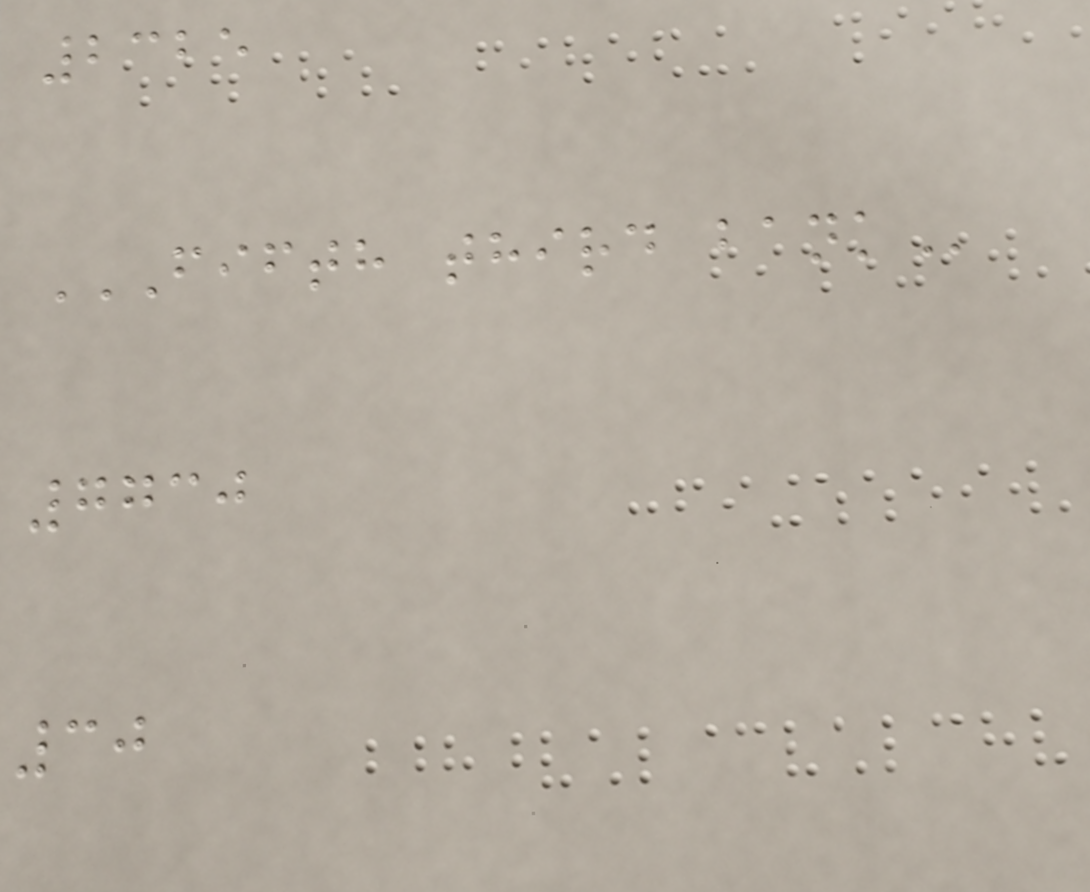2325
FIFTH THIRD BANK
7730
30
